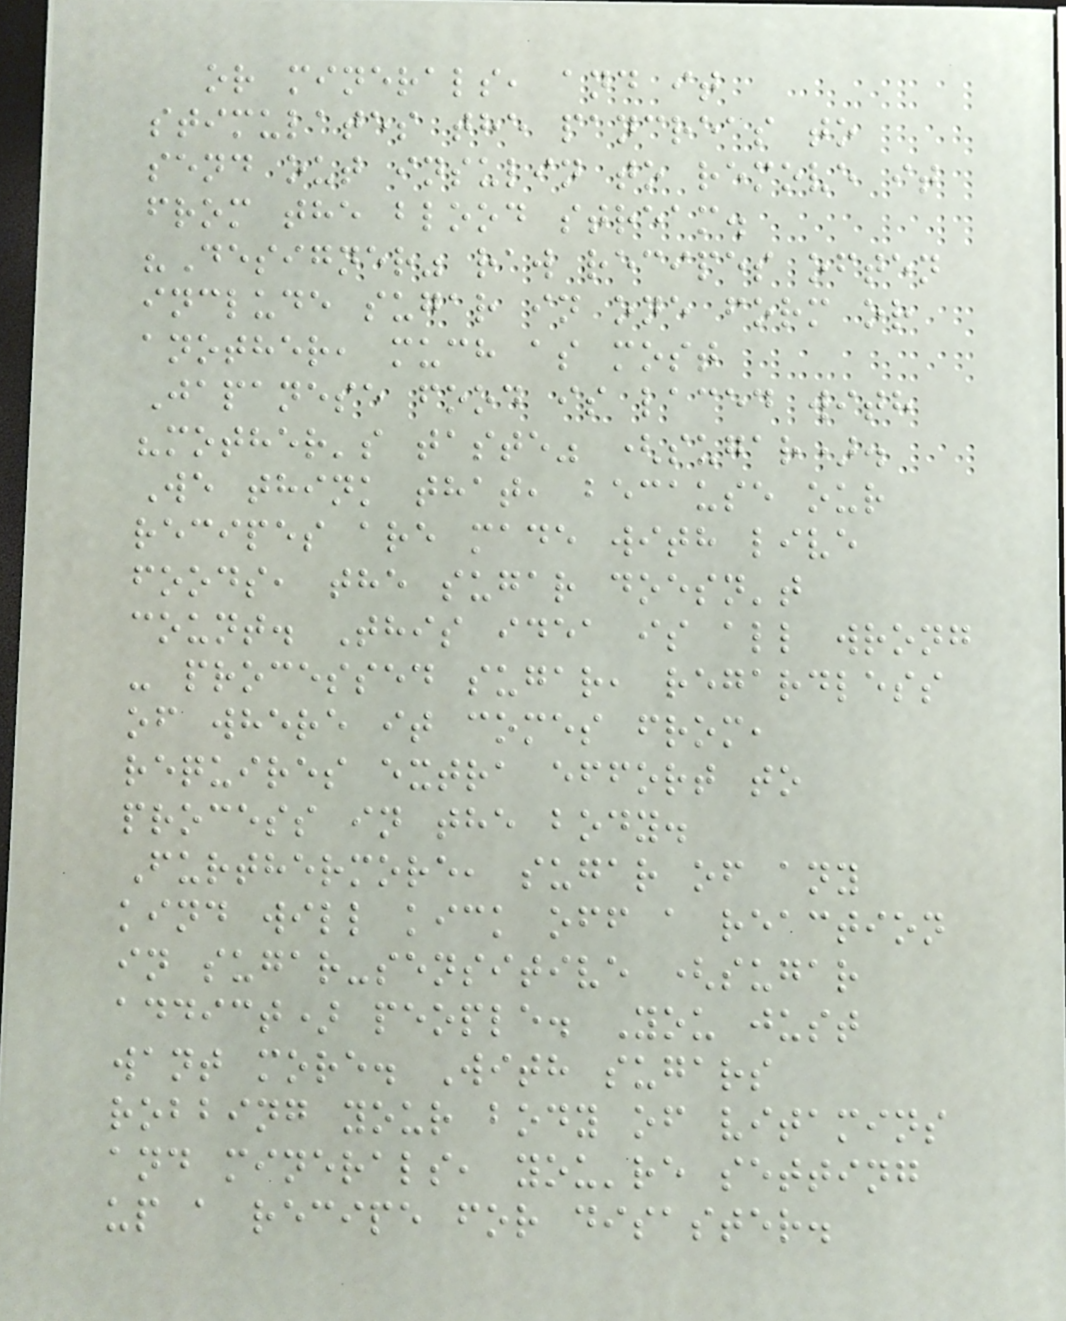or minerals, and it
stimulates the pancreas to
send out insulin to remove it
from the blood stream.
"Designer" raw recipes often
include sugar in one form or
another, much as most
Japanese food is laced with
"mother's taste" (sugar).
We think that, because our
recipes are made with live
foods, the sugar doesn't
count. This idea is all wrong
- processed sugar, regardless
of where it comes from,
requires extra effort to
process in the body.
Furthermore, sugar of any
kind will kick off a reaction
in sugar-sensitive (sugar
addict) people. You just
want more. With sugars
robbing your body of vitamins
and minerals, you're setting
up a recipe for disaster.
